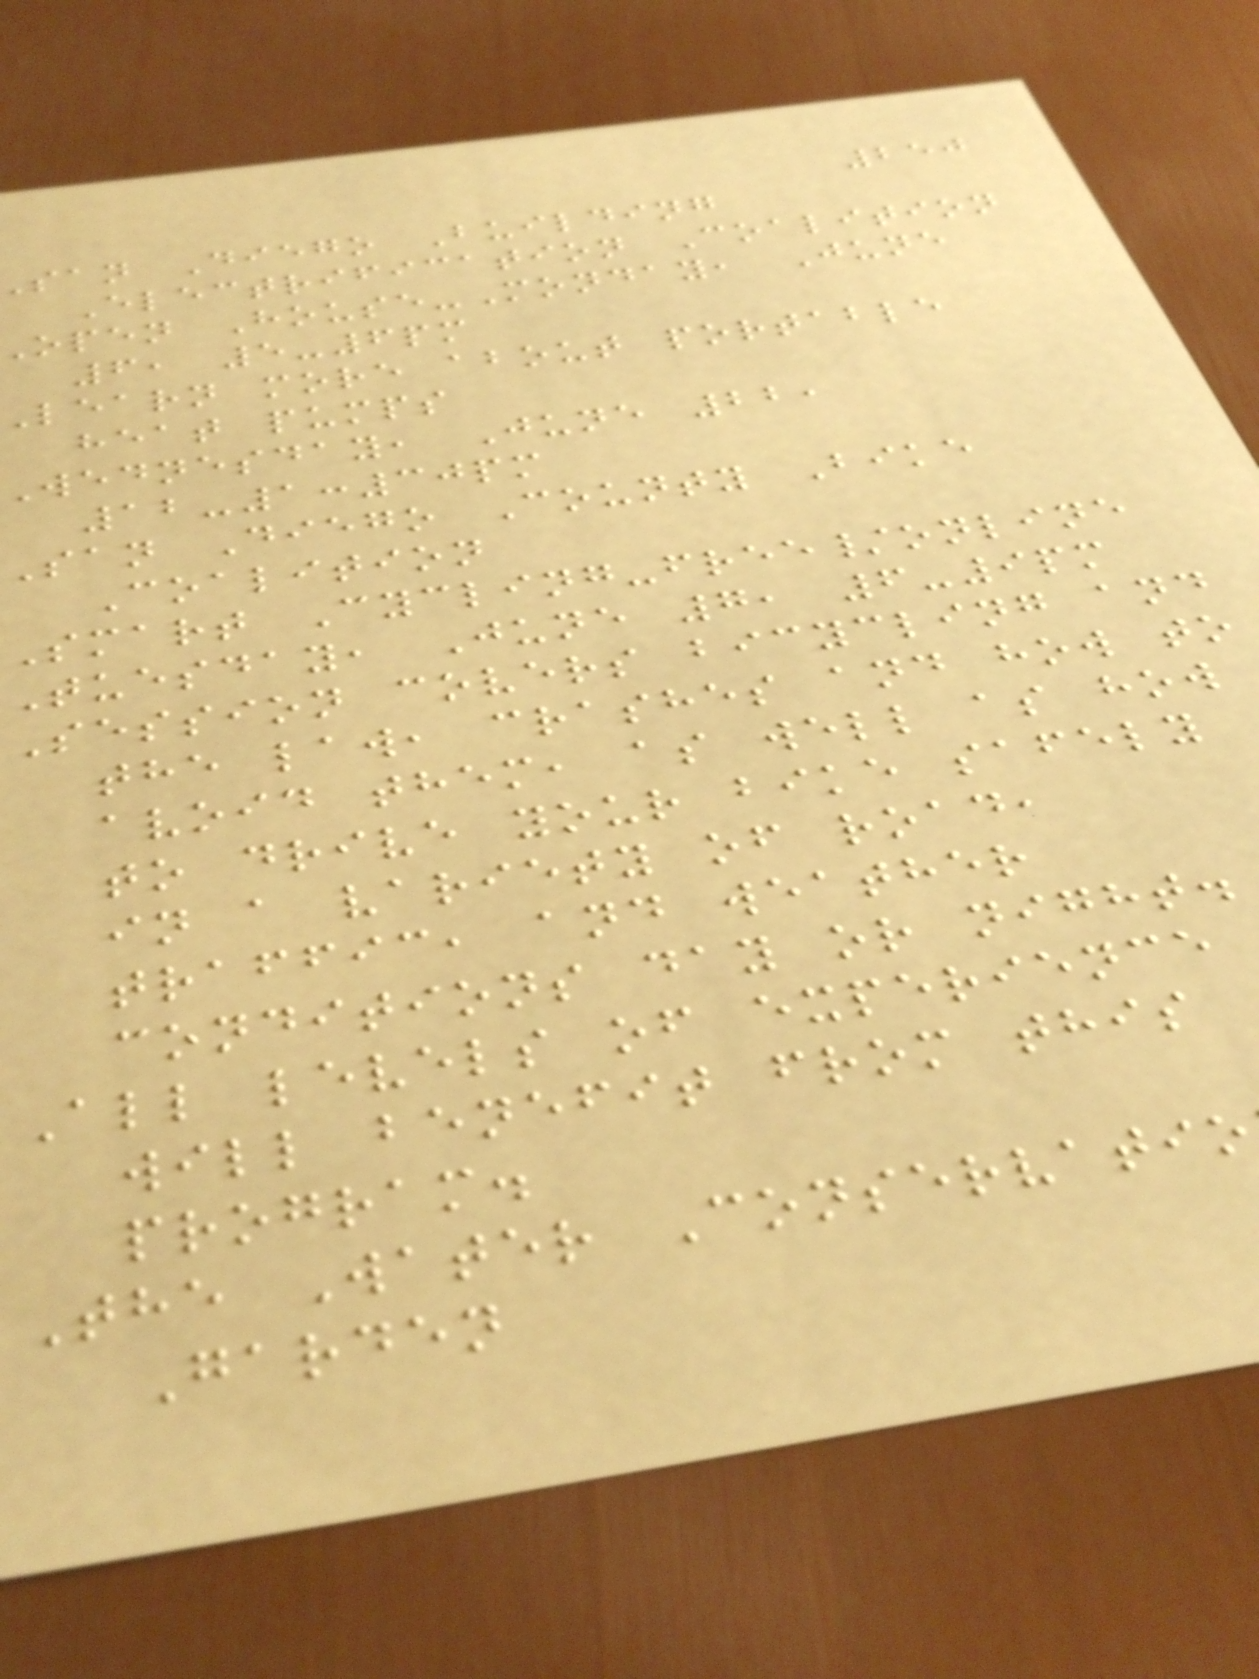250
san Diego Building
Electrification Coalition
open House-Monday, June
6, 5-6pm
learn more about portable
heat pumps
Wednesday, June 22,
12-1:30pm
San Diego County Bike
Coalition
Smart Cycling-free/online
Tuesday, June 7, 6-9pm
Session covers bicycling and
the law, crashes and how to
avoid them, as well as how
to drive your bike safely
in a variety of road,
traffic, and weather
conditions day or night.
All levels of experience
will benefit from this
program.
The Water Conservatio
Garden
